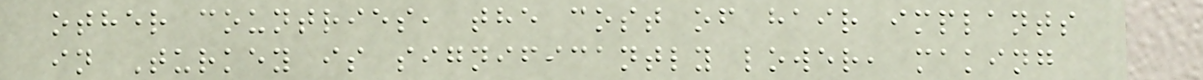other countries, the cost of hair implants
in Turkey is significantly lower, making
